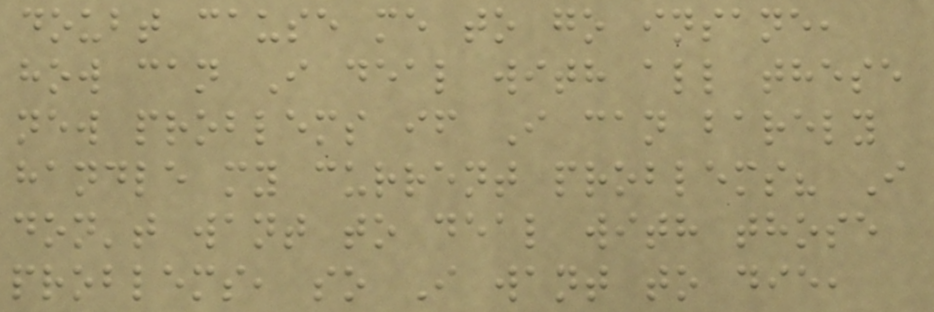doubt cause me to go insane,
how can I deal with all these
new problems if I can barely
handle my current problems? I
don't want to deal with those
problems, so I want to die,
